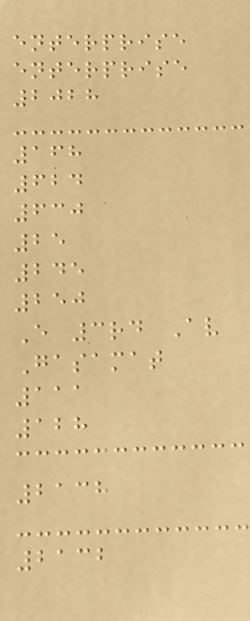enterprise
enterprise
2028
168
624
630
25
245
250
E 3rd Av
Gasamat
111
128
2138
2132
